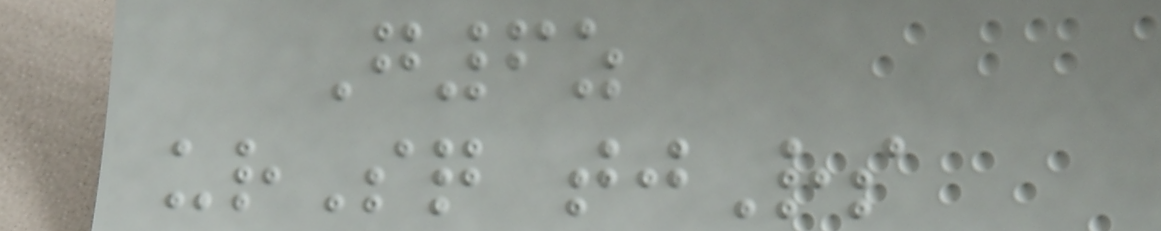G6z
urSq tjRs
